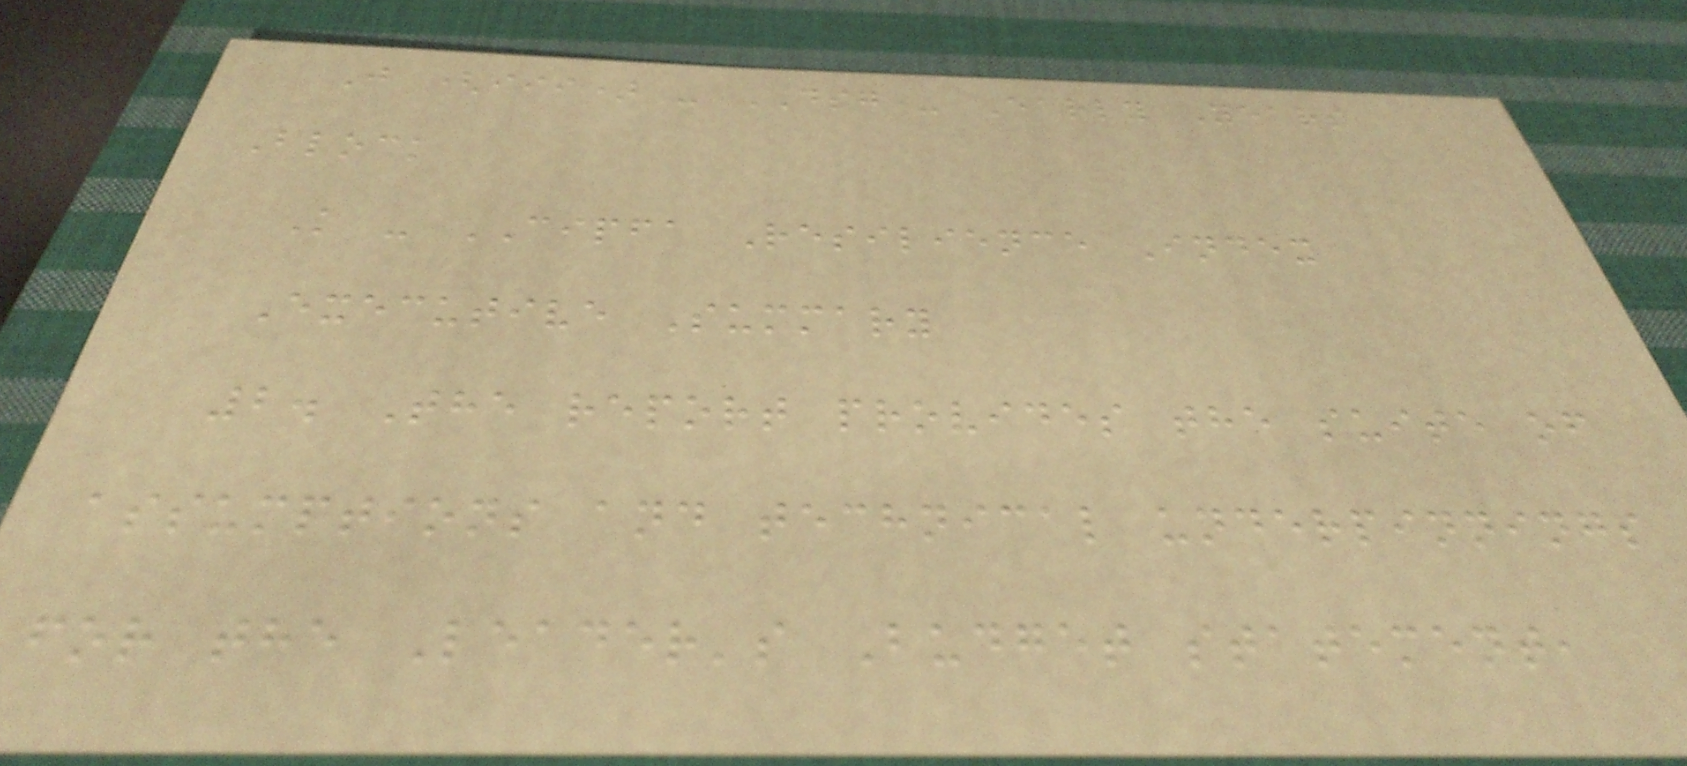J (iii) - DSG - Early Years
Block
K - CIPFA Resilience Index
Executive Summary
2. The report provides the suite of
assumptions and technical underpinnings
for the Leader's Budget statement,
